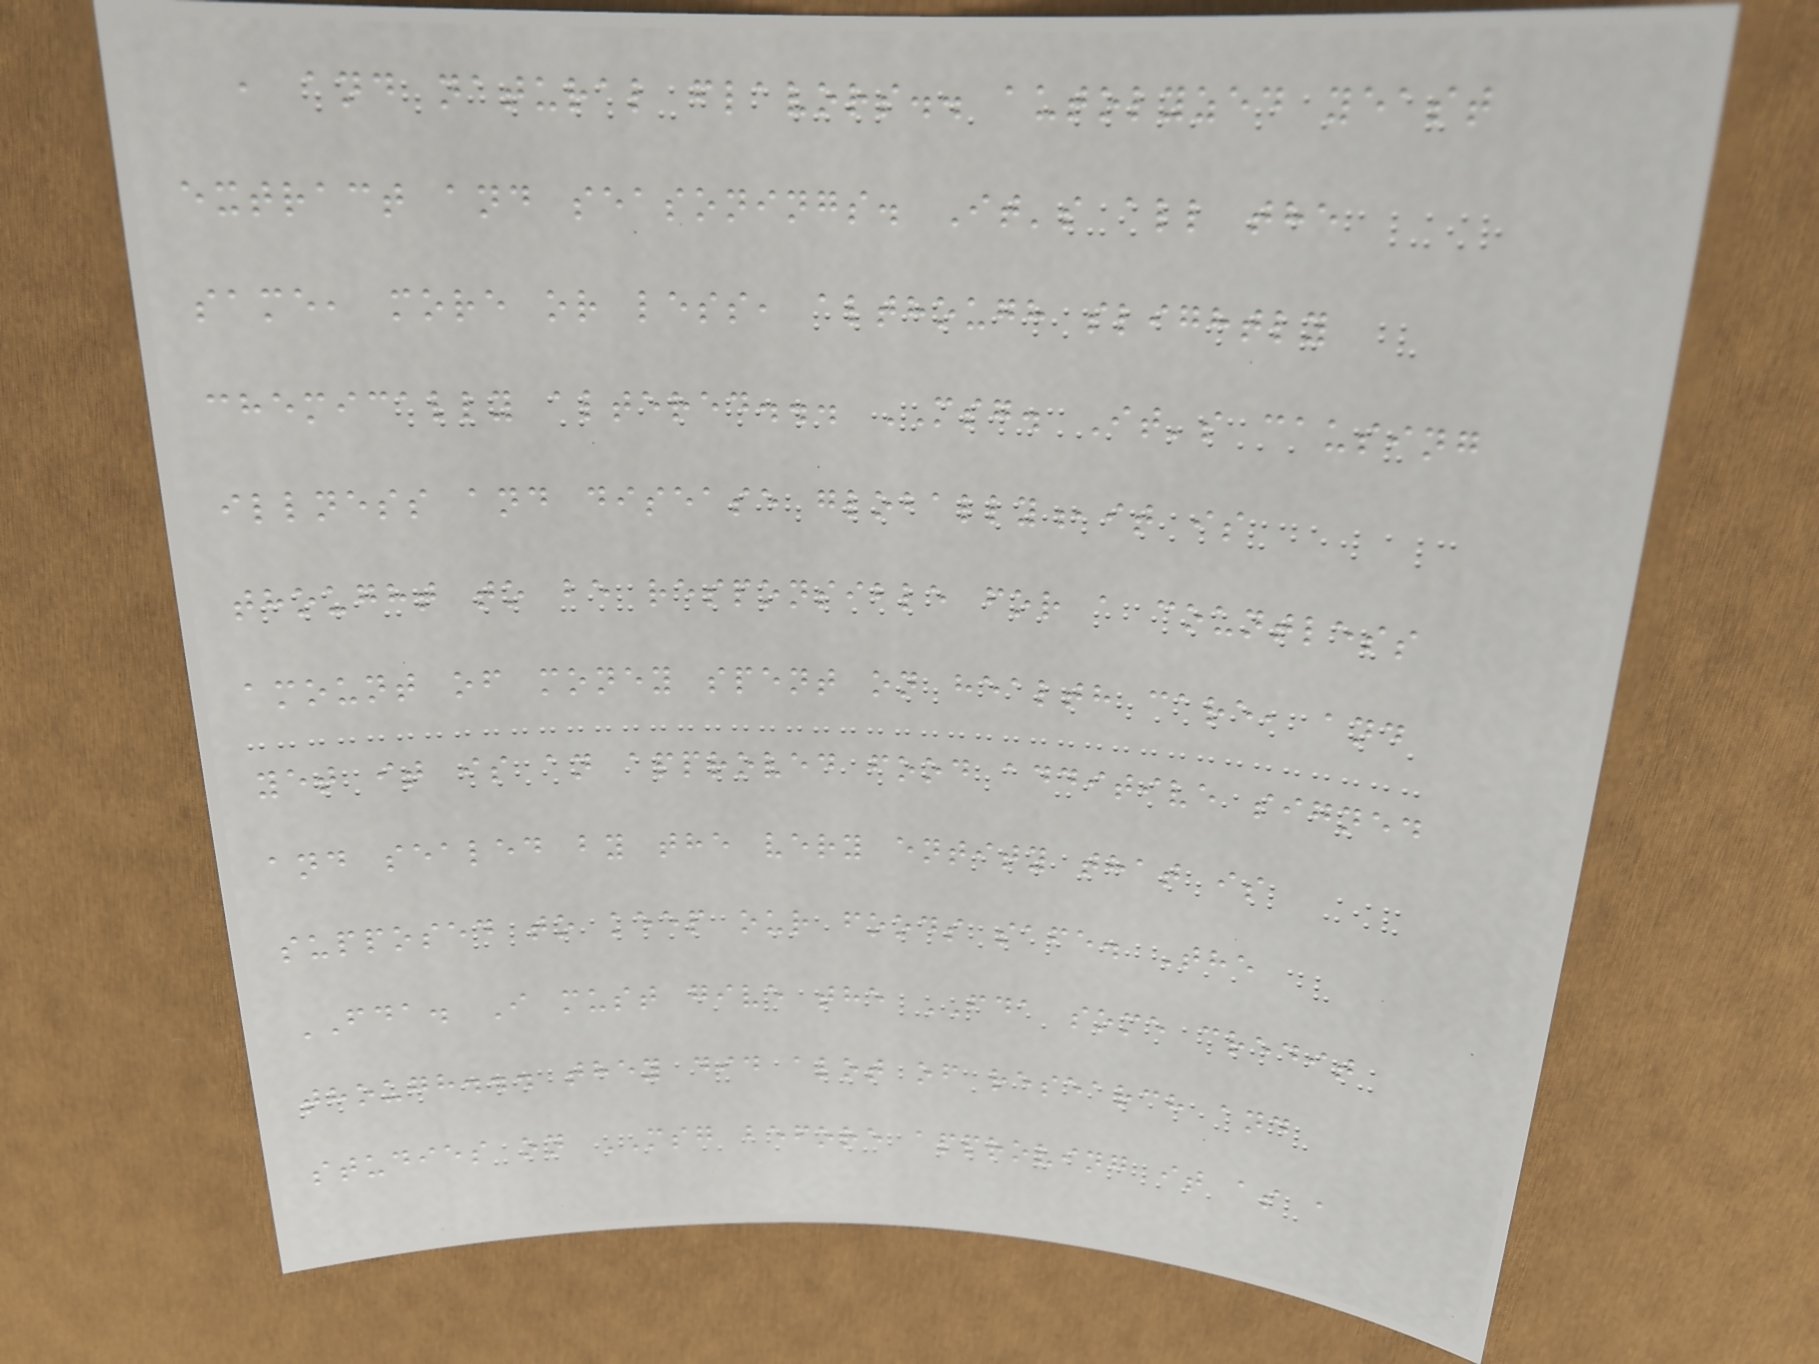, and natural flavors.. autolyzed yeast
extract and seasonings. It's all the
same, more or less, although slightly
chemically altered... MSG. It's causing
illness and disease globally,it is
thought to be responsible for a countless
amount of money spent on health care, and
yet it is an approved food additive signed
and sealed by the very entity that is
supposed to keep our foods safe. The
FDA. I must give the FDA some credit
though... they did alot of research and
studies on MSG before approving it as a
